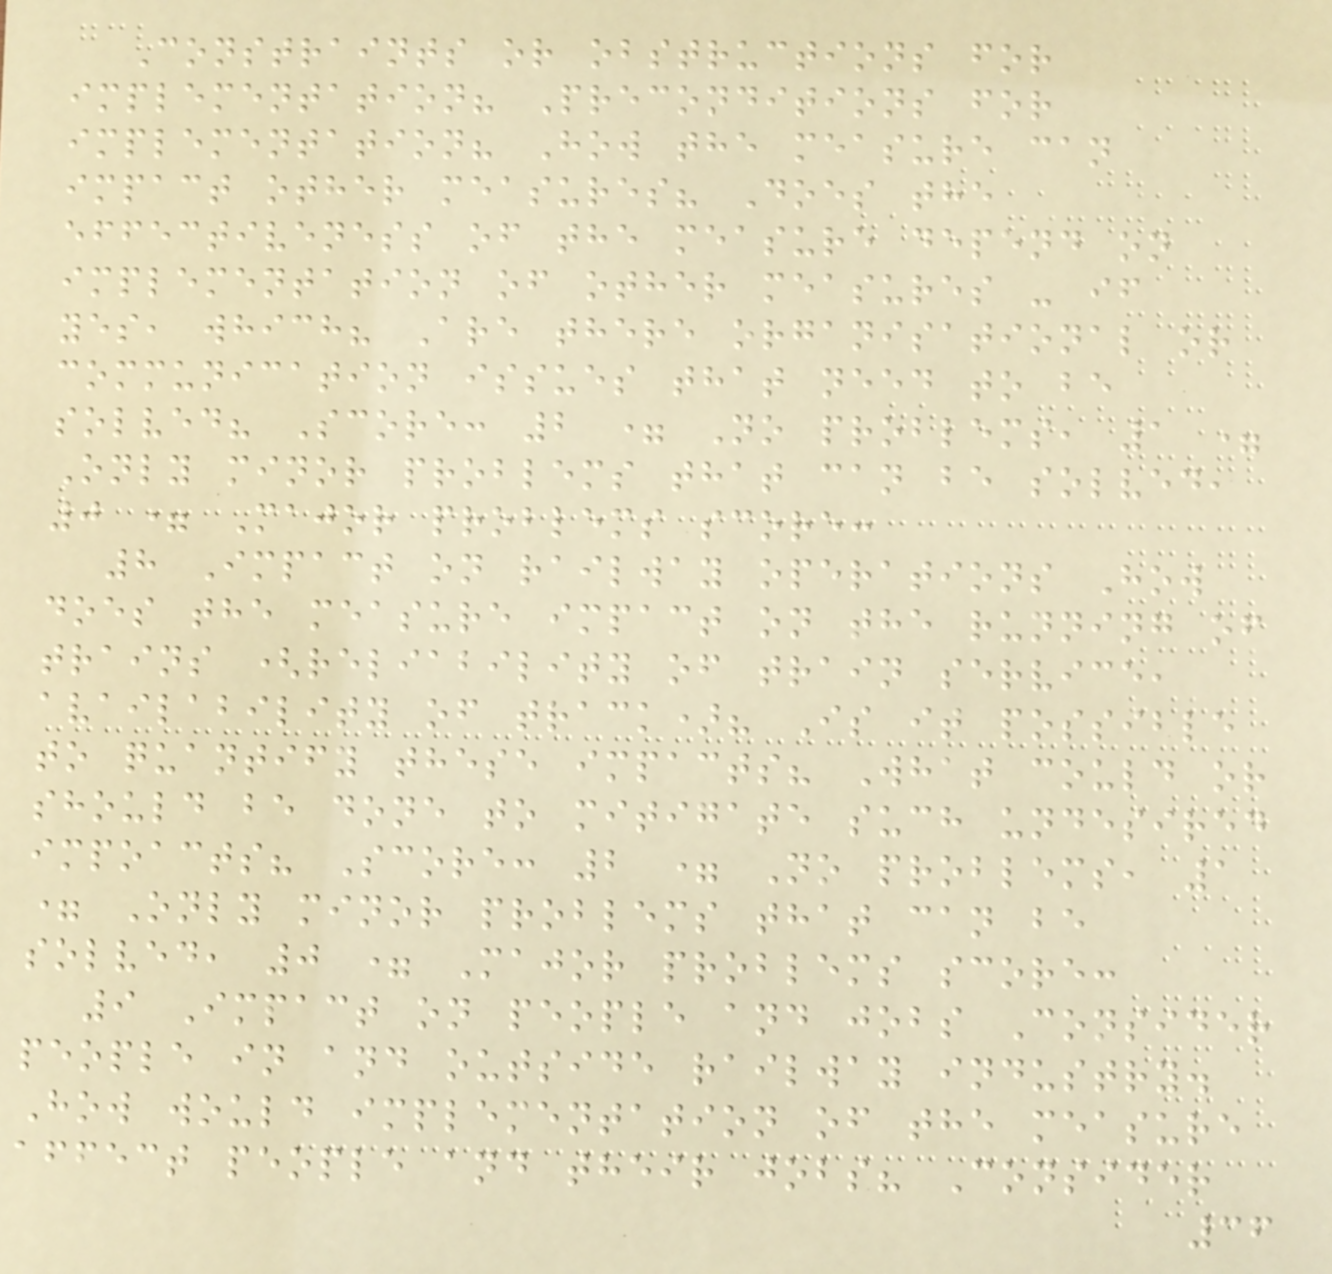Constraints or obstructions for
implementation? Preconditions for
implementation? How the measure can
impact other measures? Does the
effectiveness of the measure depend on
implementation of other measures - if
yes, which? Are there organisational or
communication issues that need to be
solved? Score: 2 = No problems, 1 =
Only minor problems that can be solved,
0 = Major problems score:
8 Impact on railway operations How
does the measure impact on the running of
trains (reliability of train service,
availability of track)? Is it possible
to quantify these impacts? What could or
should be done to mitigate such undesired
impoacts? Score: 2 = No problems, 1
= Only minor problems that can be
solved, 0 = Major problems score:
9 Impact on people and jobs Consider
people in and outside railway industry.
How would implementation of the measure
affect people and their jobs? Consider
36
